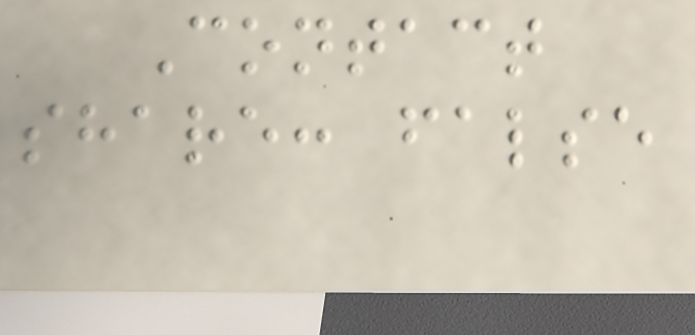Contact
share: false
